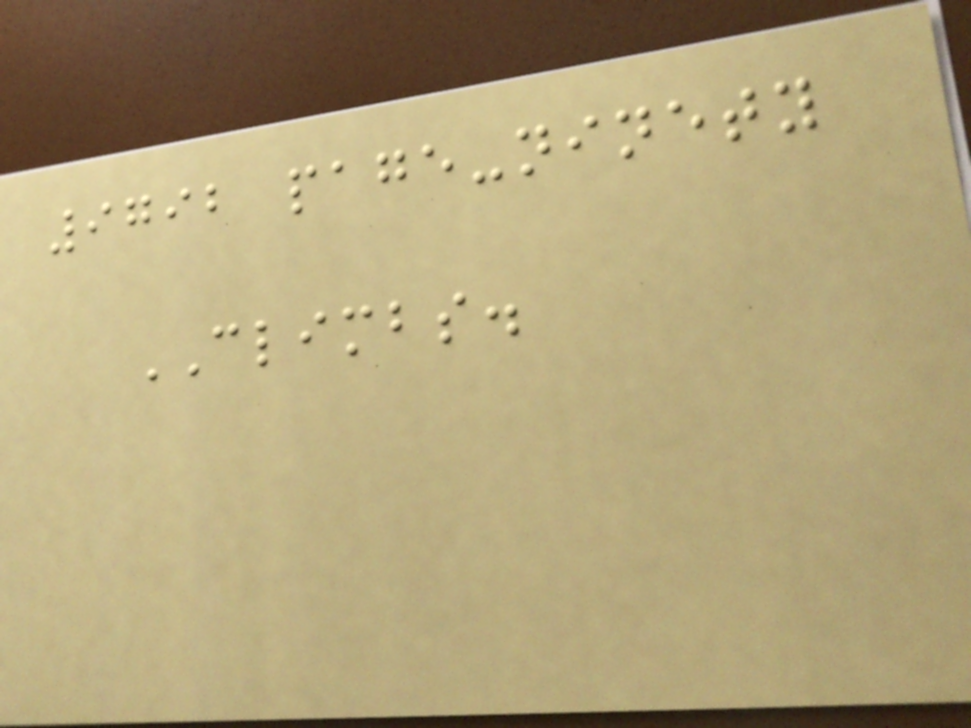9792 page-ninety
CLIMBS.
